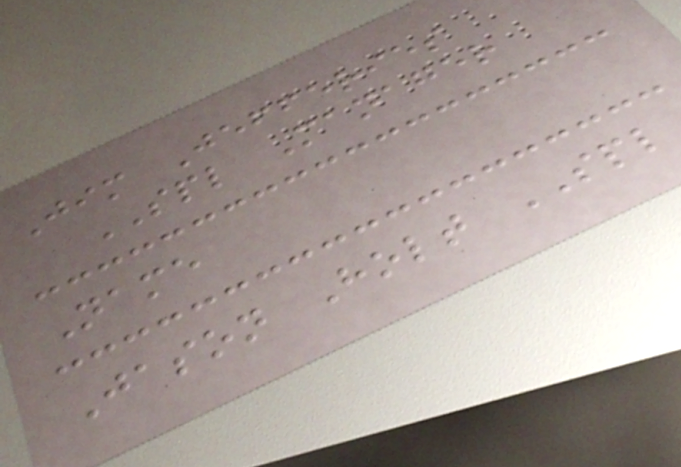Jim Jefferies
SPL Manager
Name
Jason Holt SPL
